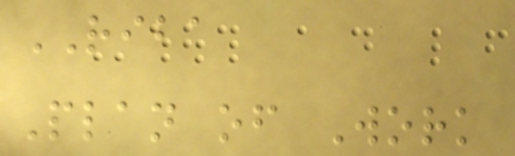RIBA
Plan of Work
